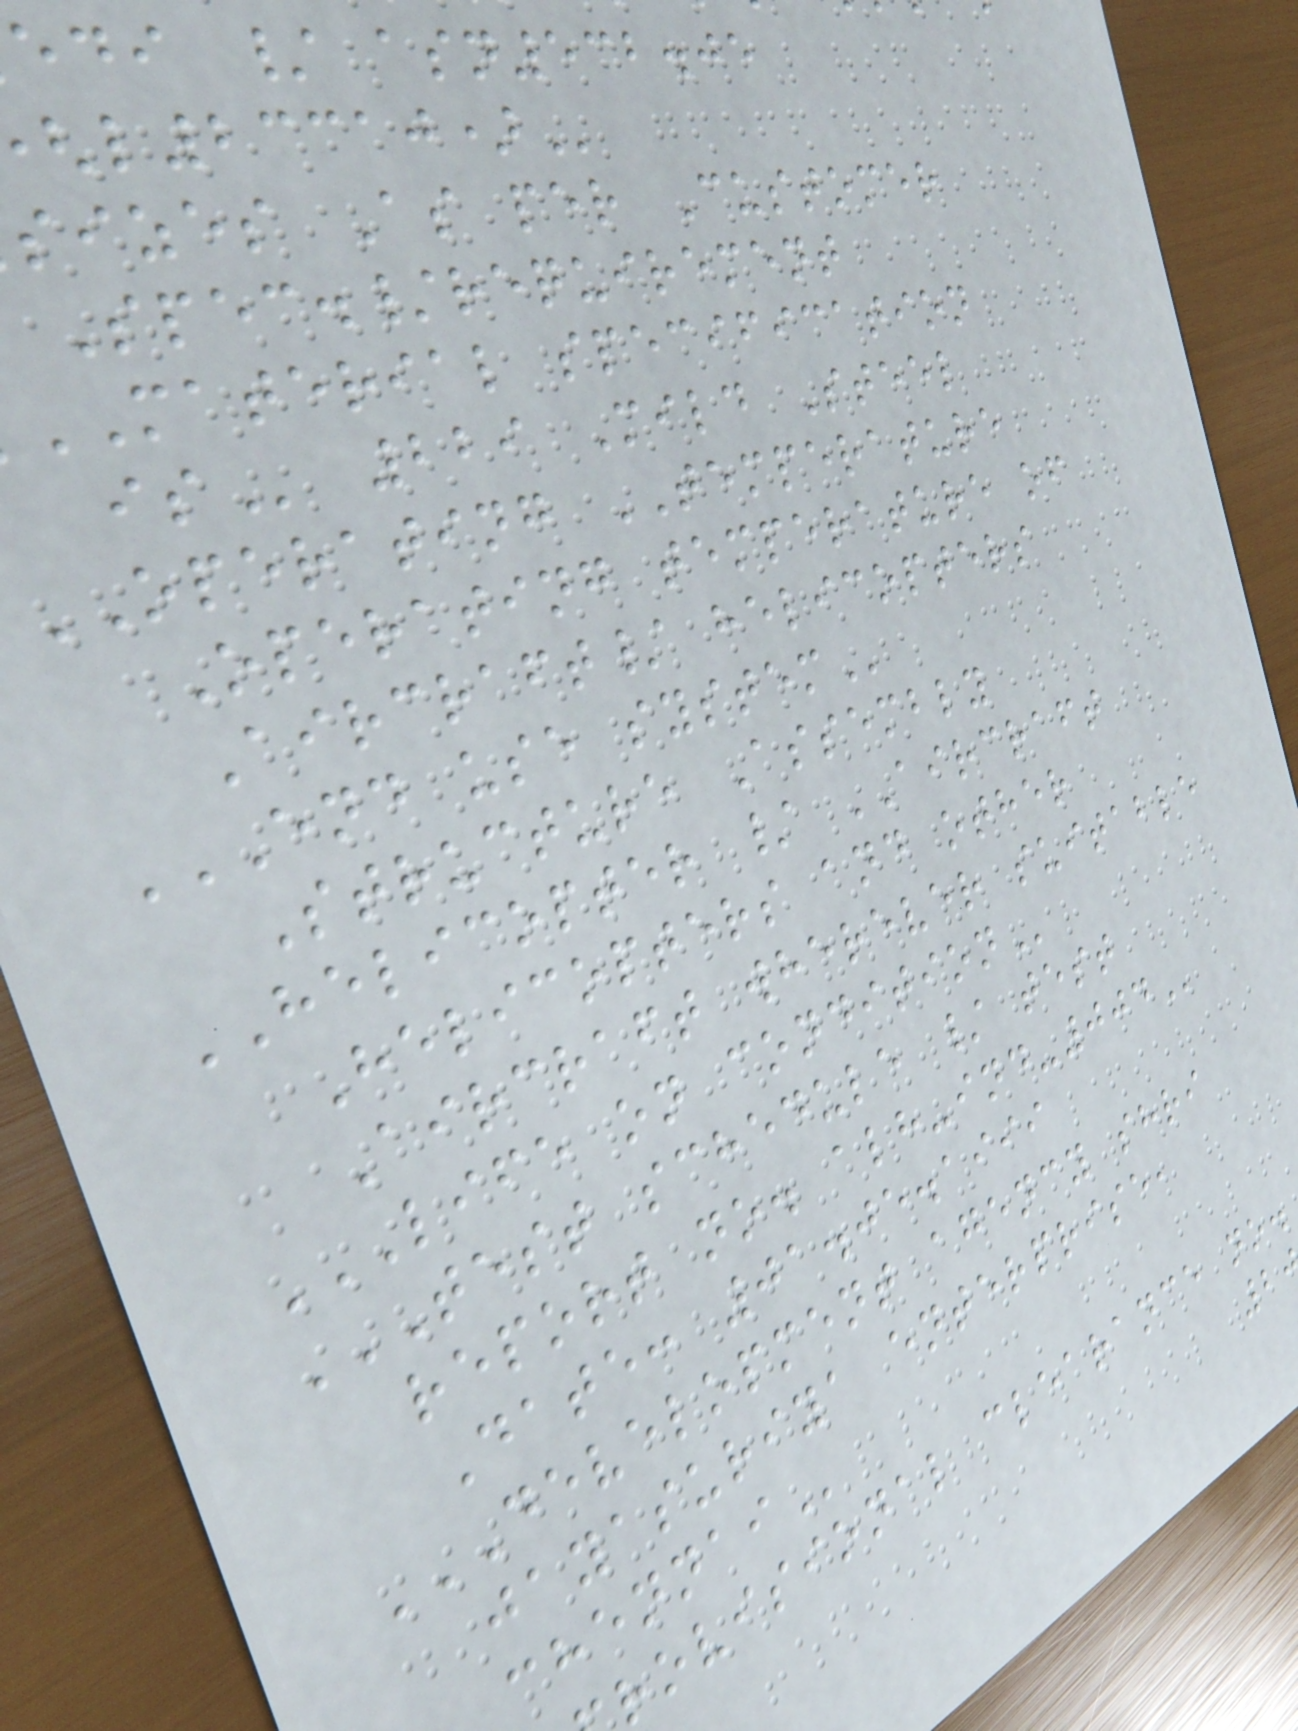edi / asn532.05
sizes As per Customer
Spec./requirement
MATERIAL specification
229 Mild Steel
OPERATING TEMPERATURE
Operating temperature of
Aircraft/ helicopters
END USE SYSTEM
Structure Assembly
HELICOPTER / AIRCRAFT
Helicopters and other
Aircraft wherever suitable
LIFE ON CONDITION
TEST SCHEDULE / TEST
report no.
Date: 01.05.1999
DEVELOPMENT AGENCY SHRI
jayasuriya enterprise,
rovisional clearance no.
